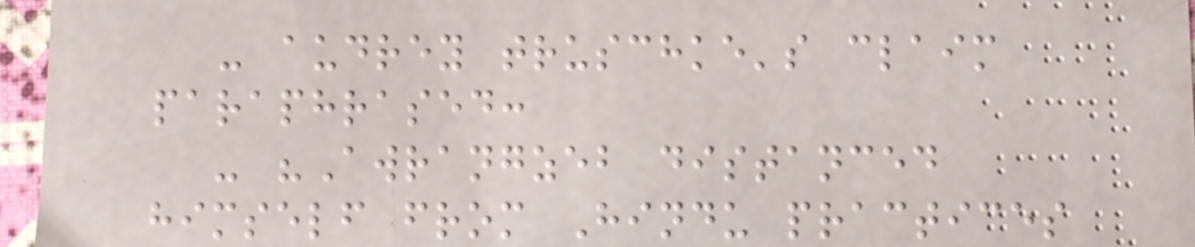- audrey truschke's claim
paraphrased:
- "Awrangzeb distanced
himself from Hindu practices
